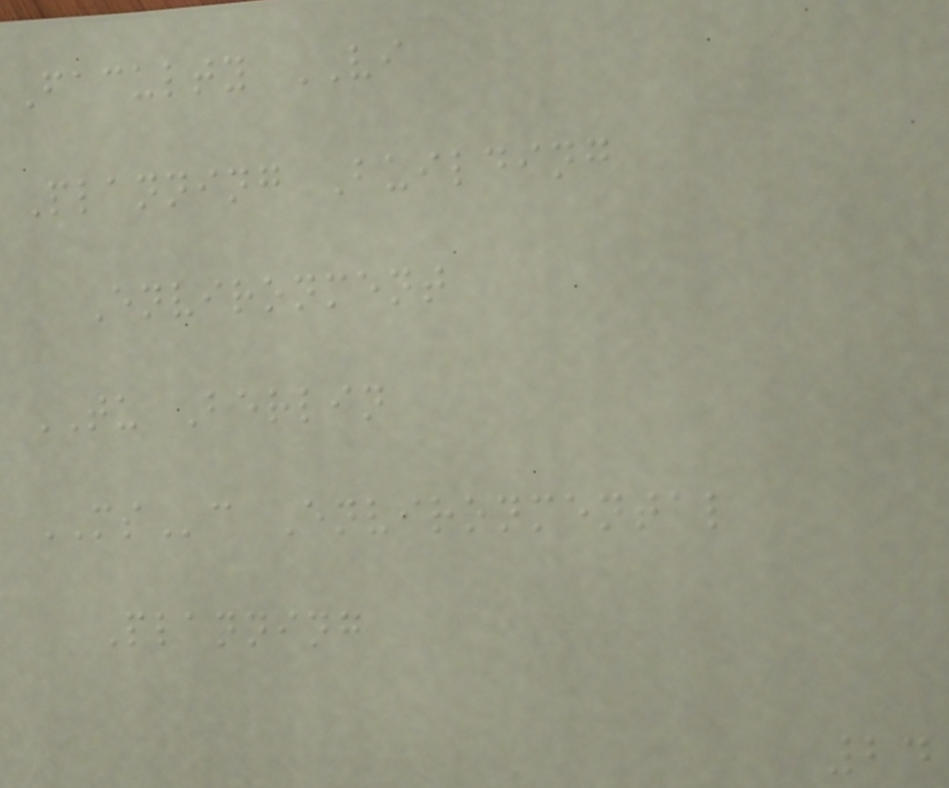Faculty VI
Planning Building
Environment
TU Berlin
MSc Environmental
Planning
24
